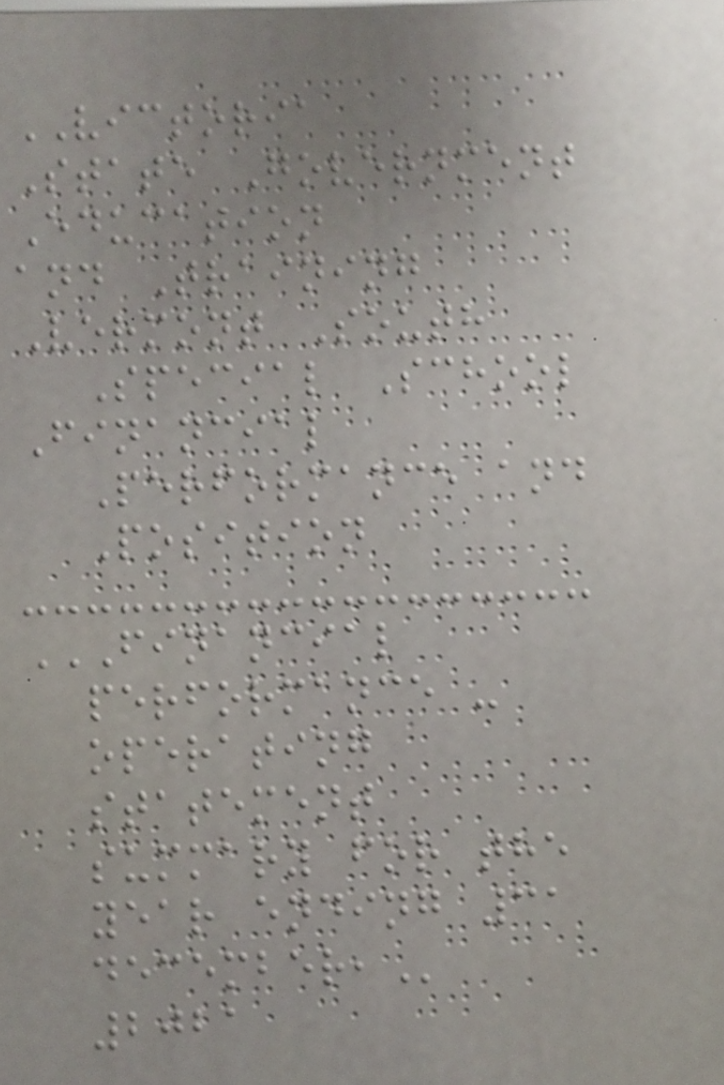VICTORIA
State Government
Education
and Training
Vermont South
Special School
Financial
Performance and
Position
FINANCIAL
PERFORMANCE -
OPERATING
STATEMENT
SUMMARY FOR THE
YEAR ENDING 31
DECEMBER,
2021
